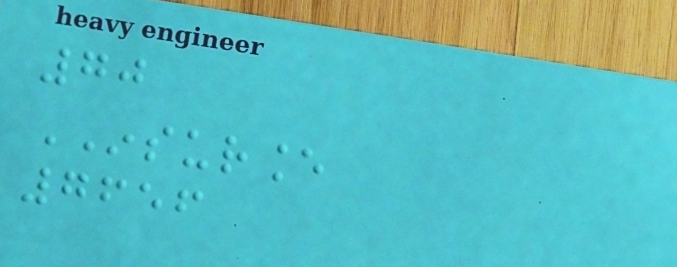70
INSURANCE
7656
